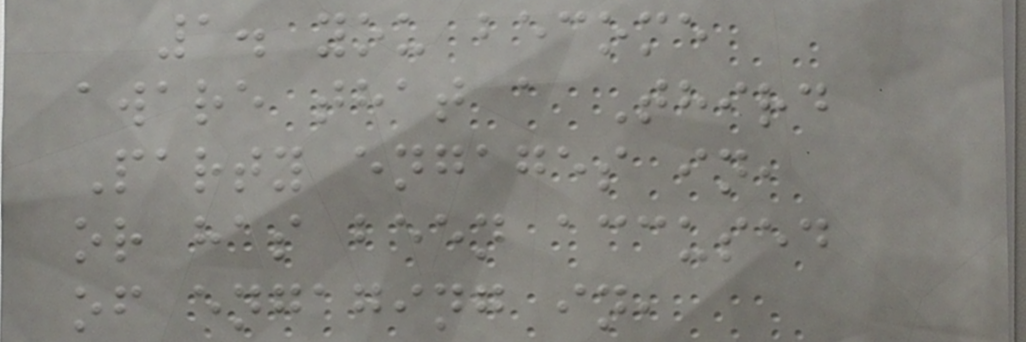1. you become
aware that a Third
Party engages in,
or has been accused
of engaging in,
